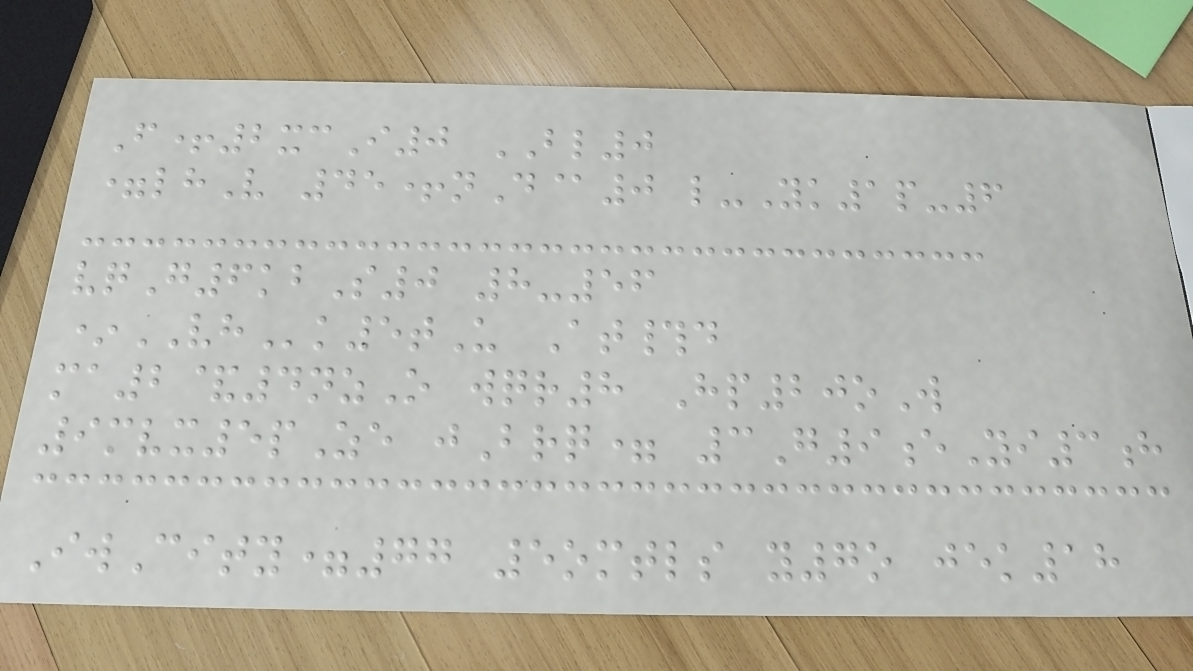F+2xcI0 BL0
=lhV 45+nD@0 l-Yk1p-6
vqG6kbS0 8-56
*VHk5tU At#d
ma2&4nzO wqr8 Hp20oW
9mvx5pZe jBrq= 3G9eYi3h
IwCity=77 5omtls y7o jek18
